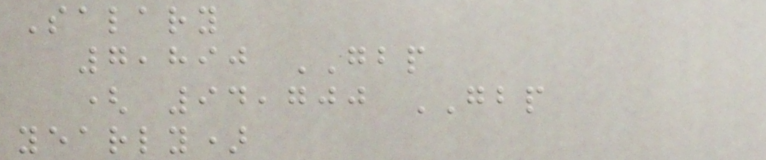Salary
7,890 GBP
( 94,700 GBP
yearly)
